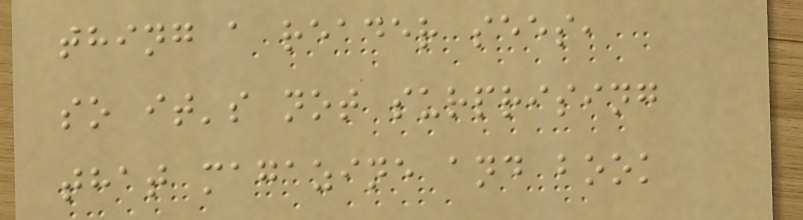thing a reader sees,
so it's not surprising
that magazine and book
